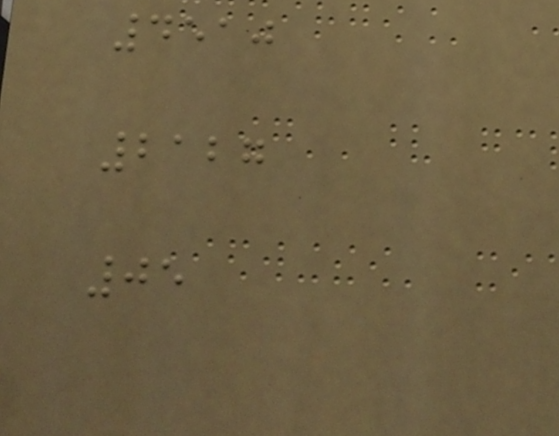4510
2127
05
